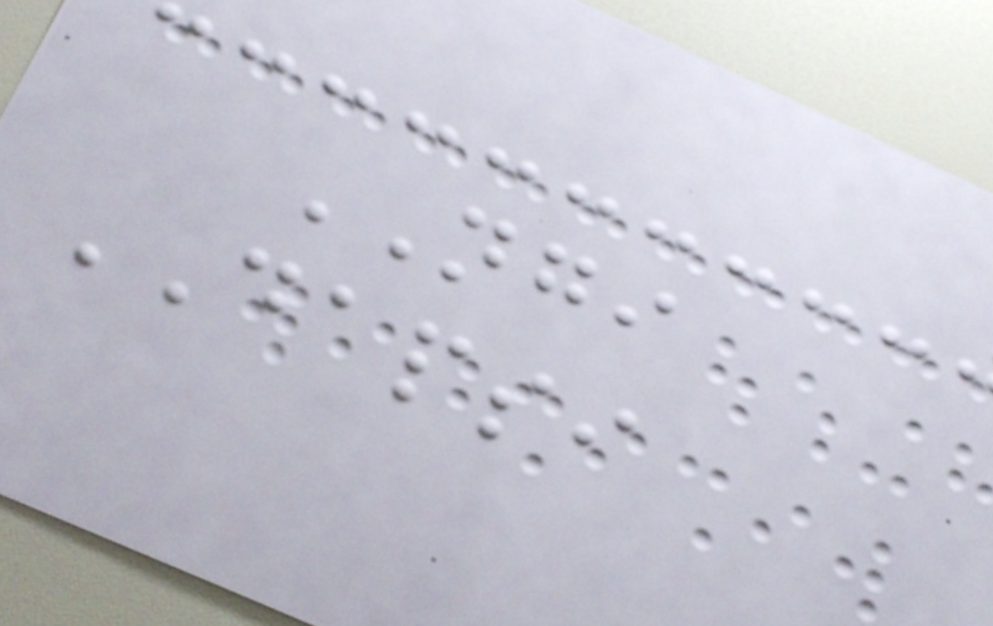NGI
DAPSI
